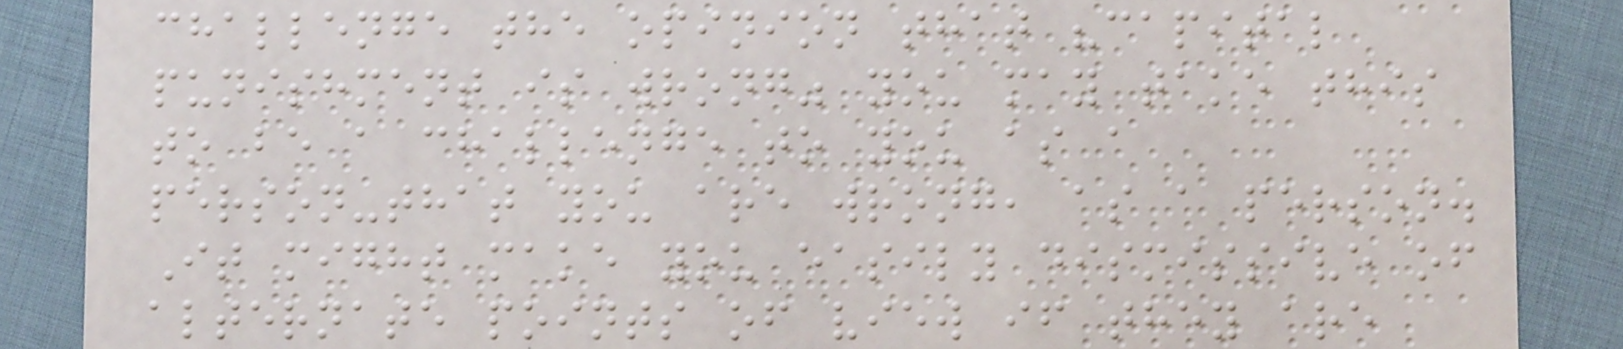challenge the opinion that "capital
punishment is wrong" you may take this
to be a challenge to you as a
person-that you are wrong, as a person.
It might make you easily dismissive of
alternate points of view if they are
